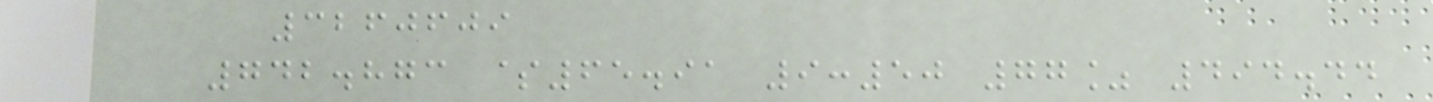3260609
742.873 $65.91 9:50 77% 494.44
